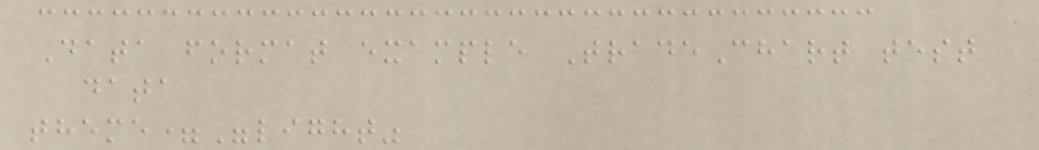Data format example TradeChart test
data
theme="light"
